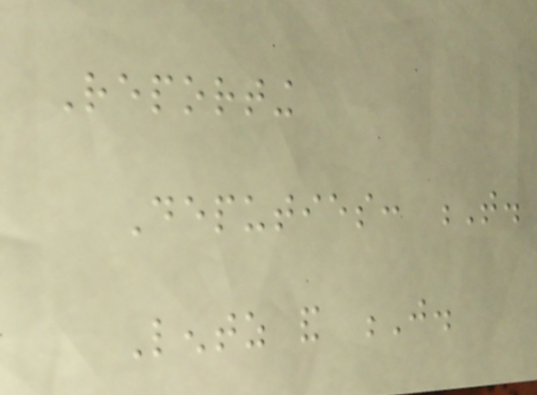Reporting
Deputies: T.
Lentz and J.
